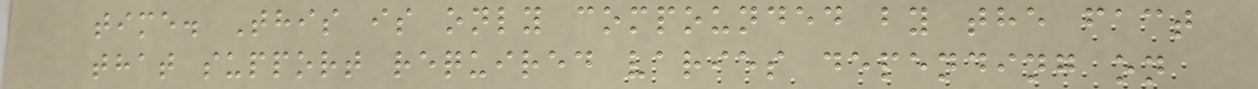time. This is only compounded by the fact
that support required varies depending on
